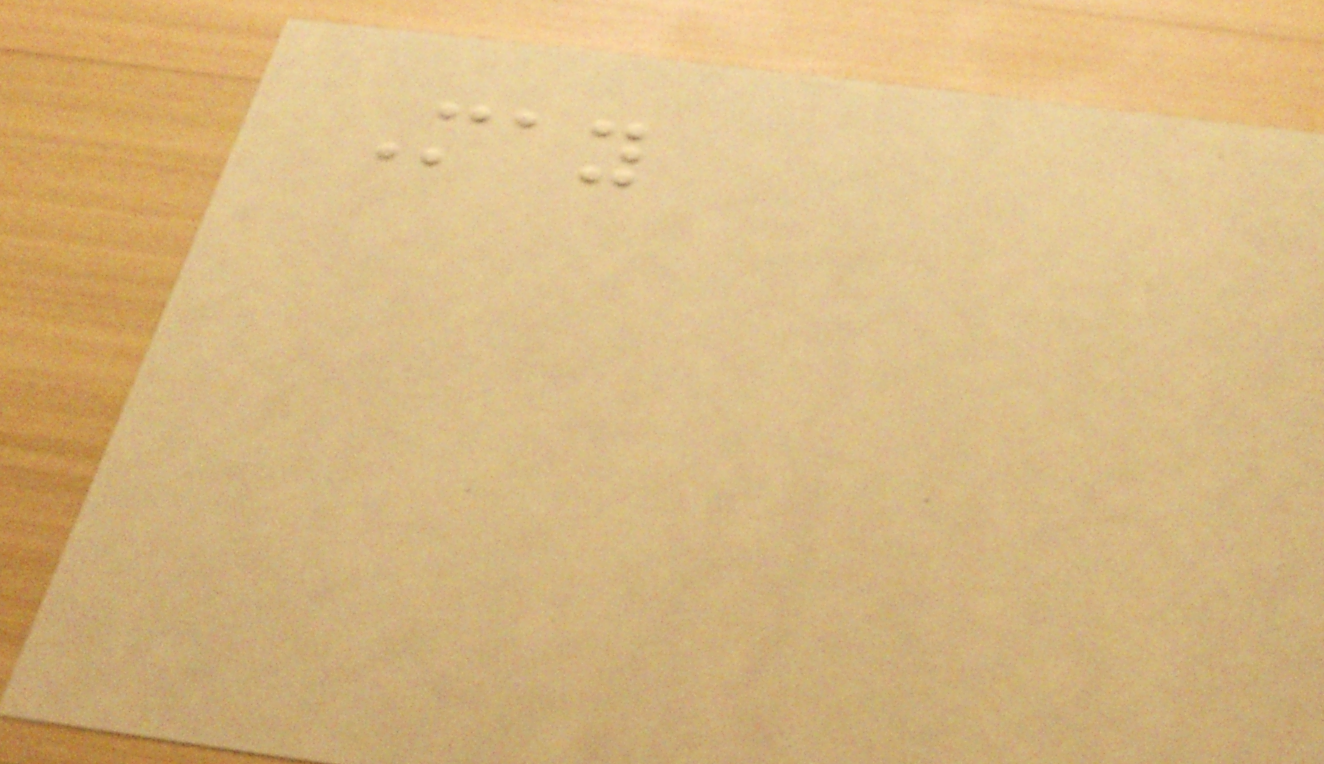May
